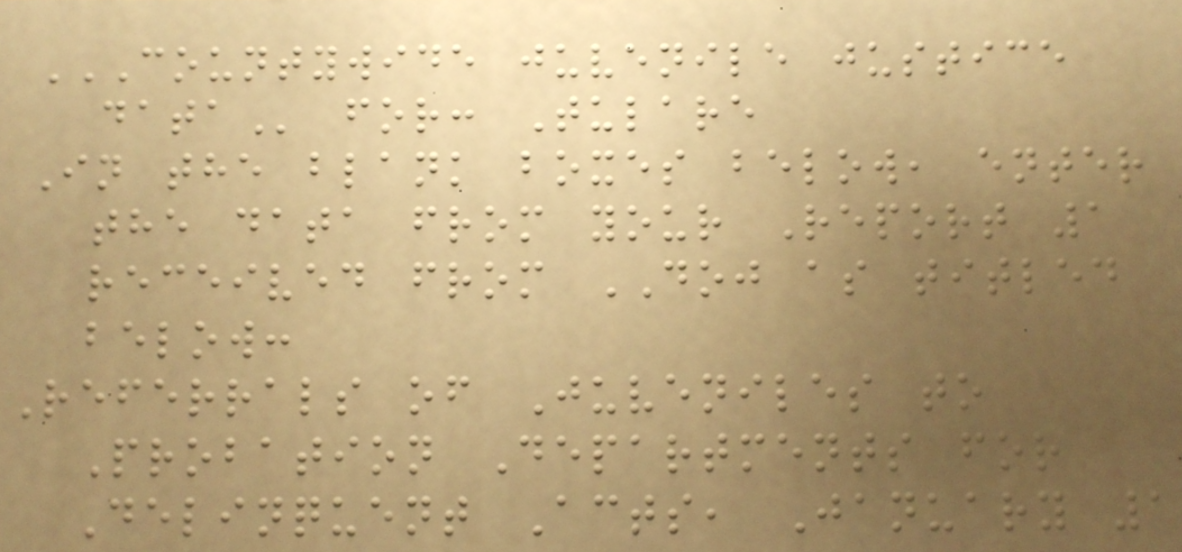COUNTYWIDE JUVENILE JUSTICE
DATA for: Tulare
In the blank boxes below, enter
the data from your Report 1
received from DOJ as titled
below:
Referrals of Juveniles to
Probation Departments for
Delinquent Acts, January 1
